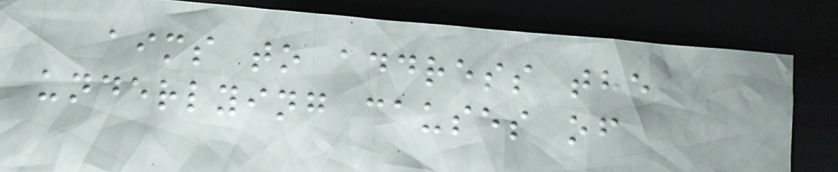aims to address the
underlying causes of
